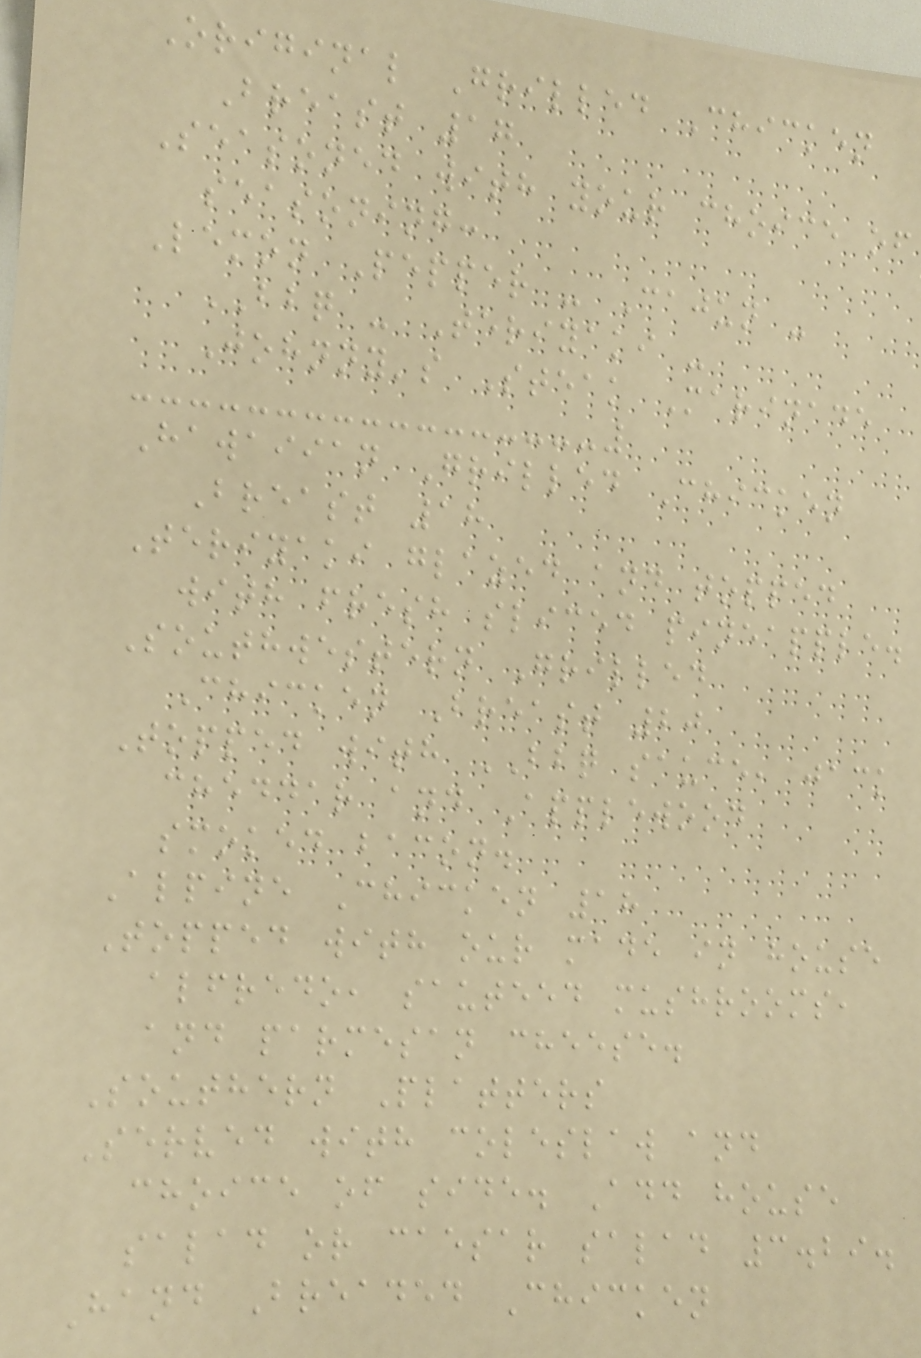Original Grilled Chicken
Breast 17
Seasoned with your choice of
seasoning:
Lemon Pepper - Cajun -
BBQ - Teriyaki -
Johnny's Steak Marinade
Hawaiian Grilled Chicken
Breast 18
Teriyaki glazed and topped
with fresh sliced pineapple.
Southwestern Grilled
Chicken Breast 20
Topped with BBQ sauce, jack
cheddar and Applewood
smoked bacon.
Alpine Chicken 18
Topped with our made in house
alfredo, sauteed mushrooms,
and parmesan cheese.
Southern Platters
Served with coleslaw and
choice of side. Add house
salad or caesar salad 3.29.
Hand Breaded Chicken
